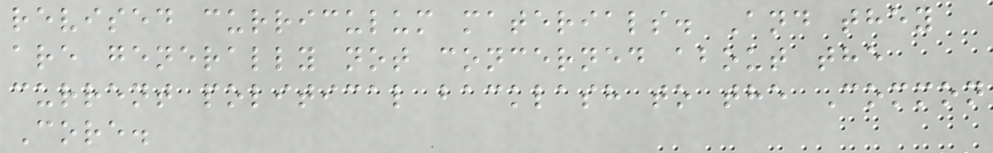revised curriculum materials. And they
are generally not concerned about the
current political backlash to the Common
Core.
